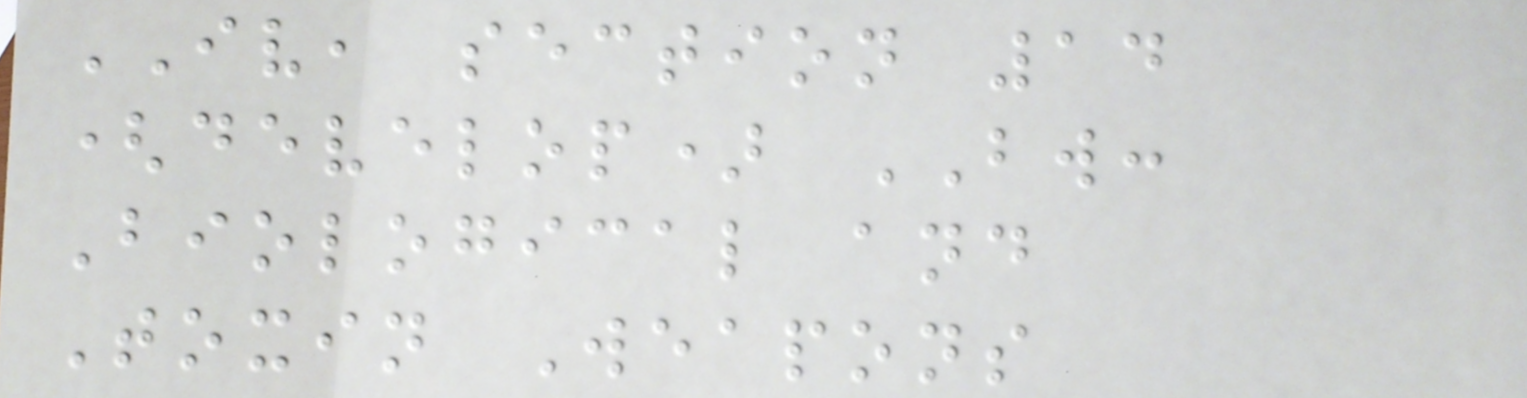IV, section 14
(develop) BW:
Biological and
Toxin Weapons
